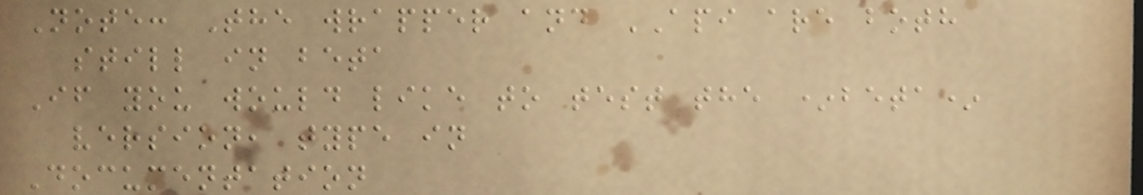Note: The wrapper and API are both
still in beta
If you would like to test the *beta*
version, type in
Documentation
